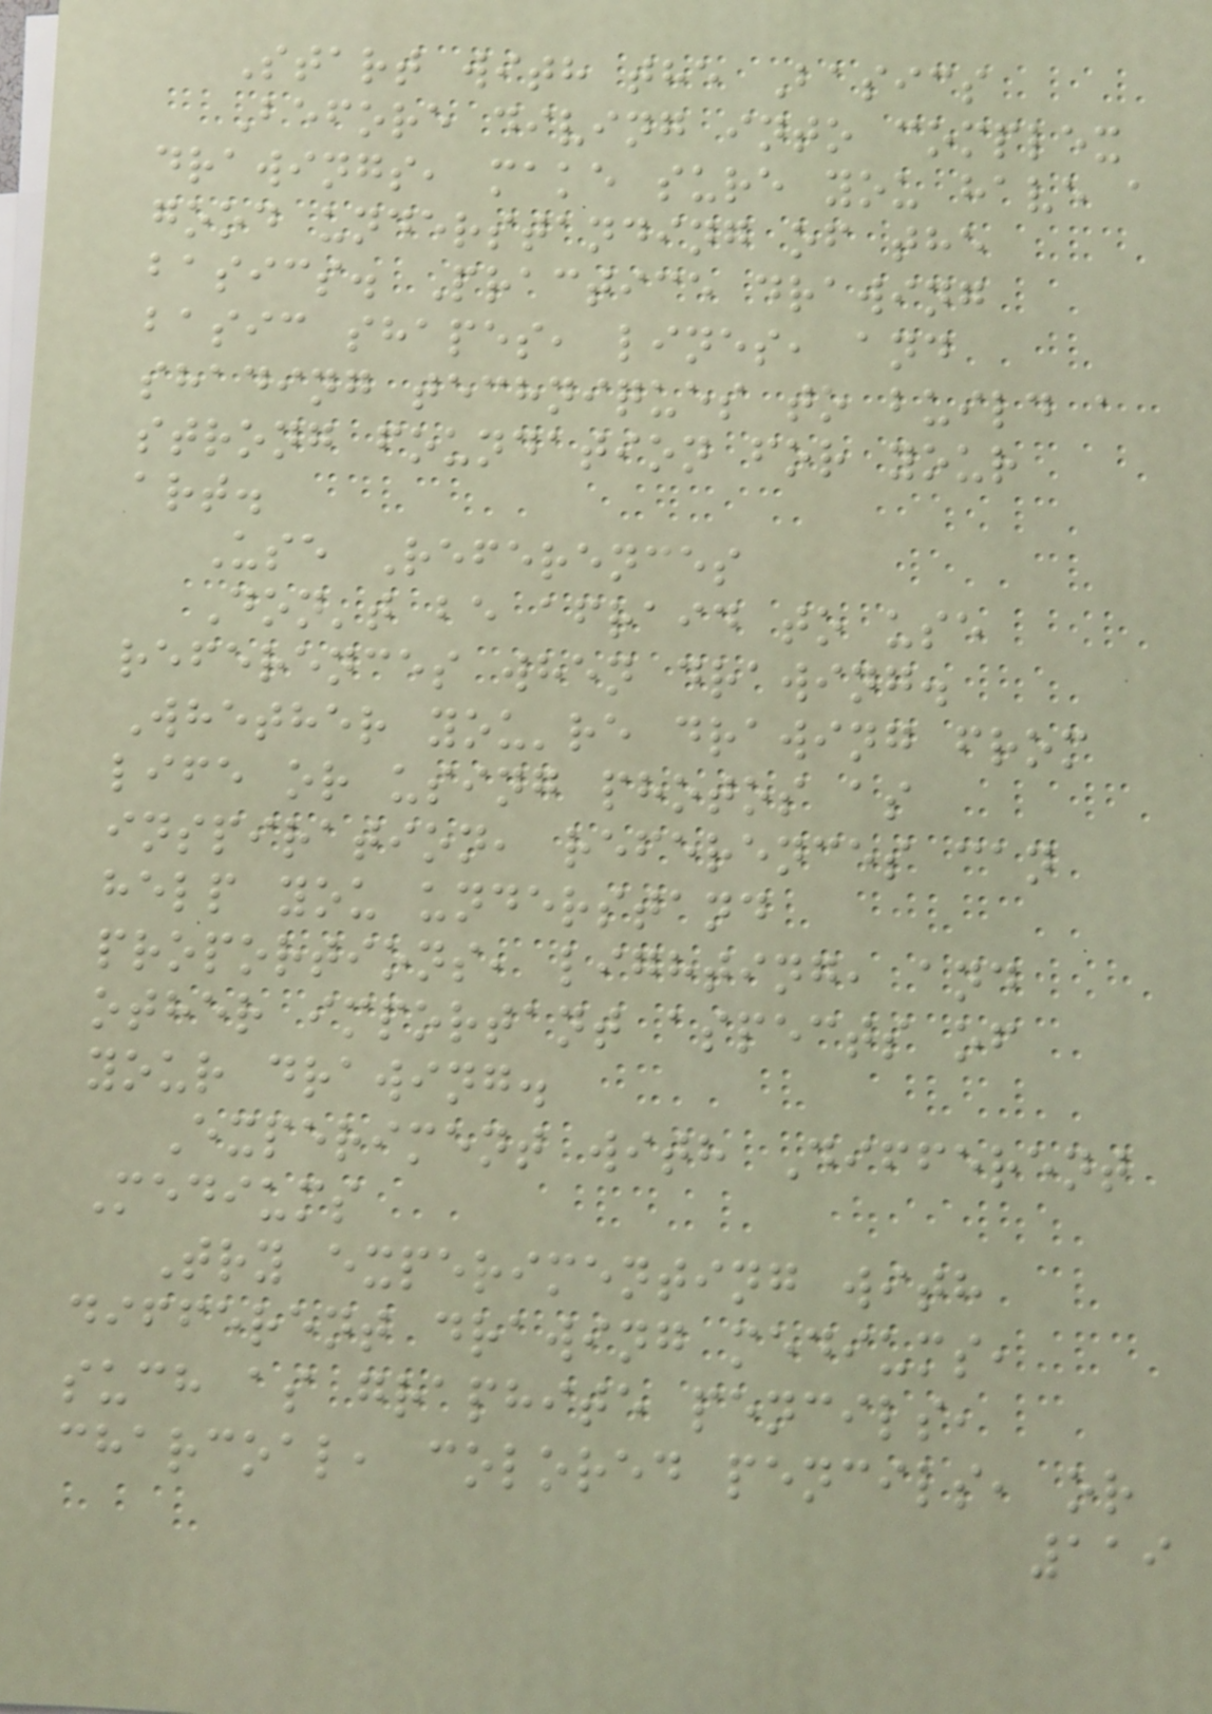Start with the Basics
Before diving into complex
drawings, make sure you have a
good understanding of the
basics. Practice drawing
basic shapes, lines, and
shading techniques to build a
strong foundation for your
art.
Use References
Don't be afraid to use
references when drawing.
Whether you're drawing from
life or using photos as
inspiration, references can
help you understand
proportions, lighting, and
other important aspects of
your drawing.
Experiment with Different
Mediums
Try experimenting with
different drawing mediums,
such as graphite pencils,
charcoal, colored pencils, or
119
